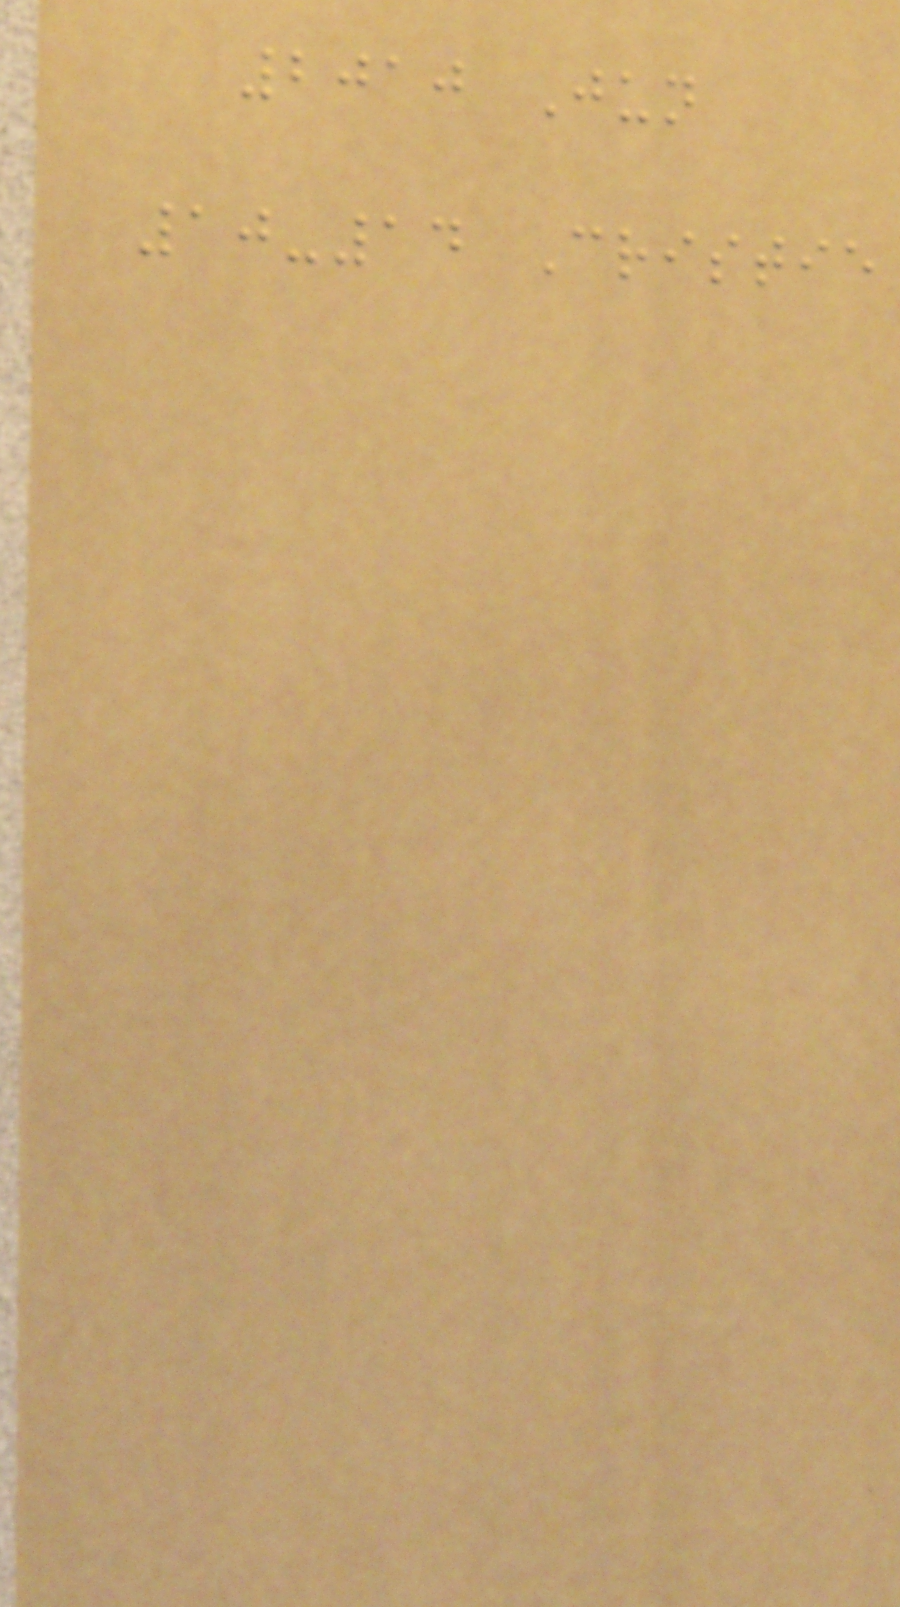2010 Jun
10-14 Cristie
